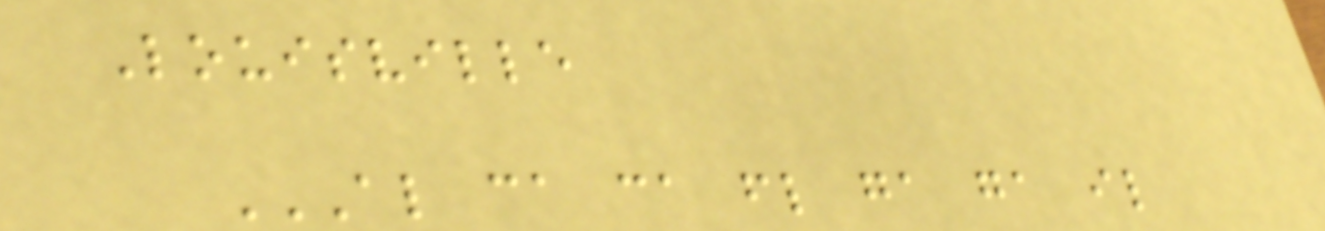Louisville
AL CA CA FL GA GA IL
